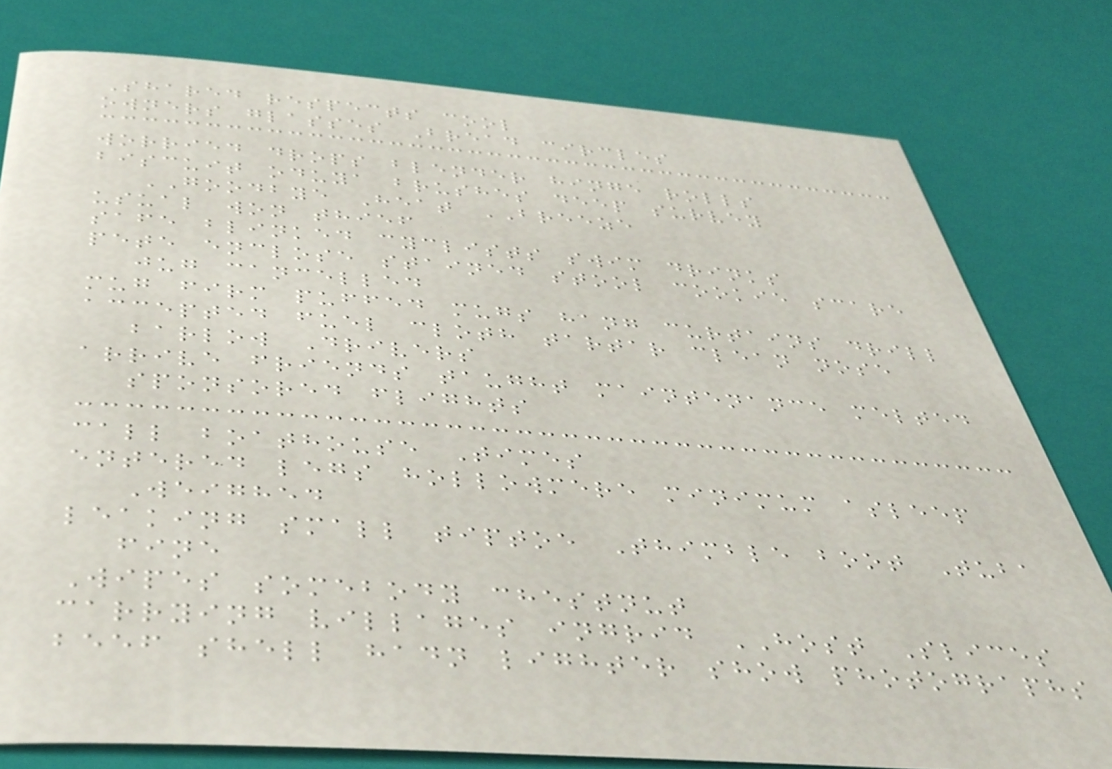Shared respects cool
owners glasses Bread circles
worried drops blender hinge rolls
biscuit oduya brushes deep survey
GOODBYE Heat BREEZE
usual won thief
safe blinked cyclists swim drinks
pete enclose stained stool cookie scare
jug cancelled
mug firm puffed mugs hang curtains drill
accepted fuel cloth tartar clean nose
barlow Drivers
arrive friends taught maintenance melted
sponsored flights
call boathouse Times
entered legs hollowmere minimum asleep
Weighed
leaking small tiptoe Thimble boot Tuba
fine
Wipes somebody chestnut
carrying villages ingrid HOST Slices
beef shell hadn lighter show photographs
